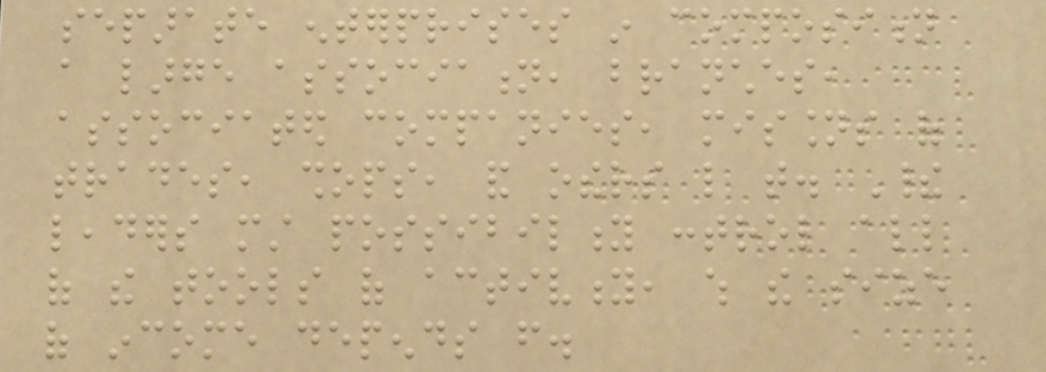separate enterprises in composition
a large association, branches,
associated companies, missions of
trades, shops, and others like that. Their
leaders must possibility control all
of the tools of activity, which the size
of income depends from.
